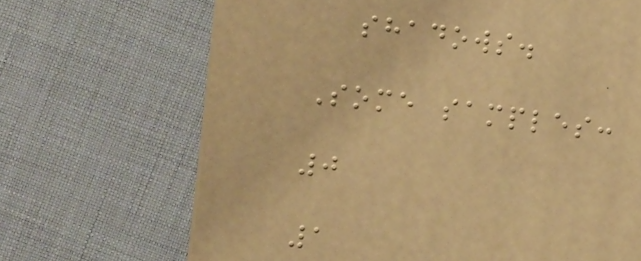shadows.
Some samples:
0
1
